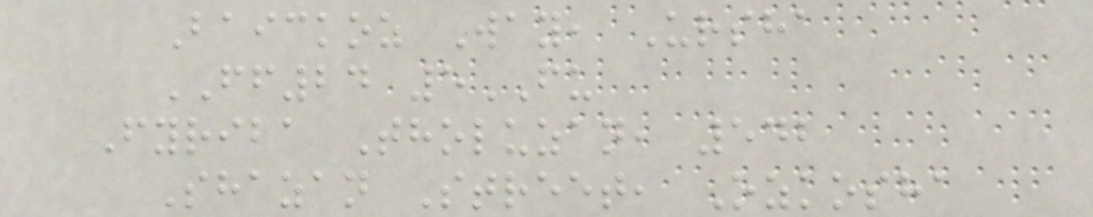Baickoz Way, Ursha
FF24 5FU
Fyriba Tholuzan, 542
Shazan Street, Ozkosha
